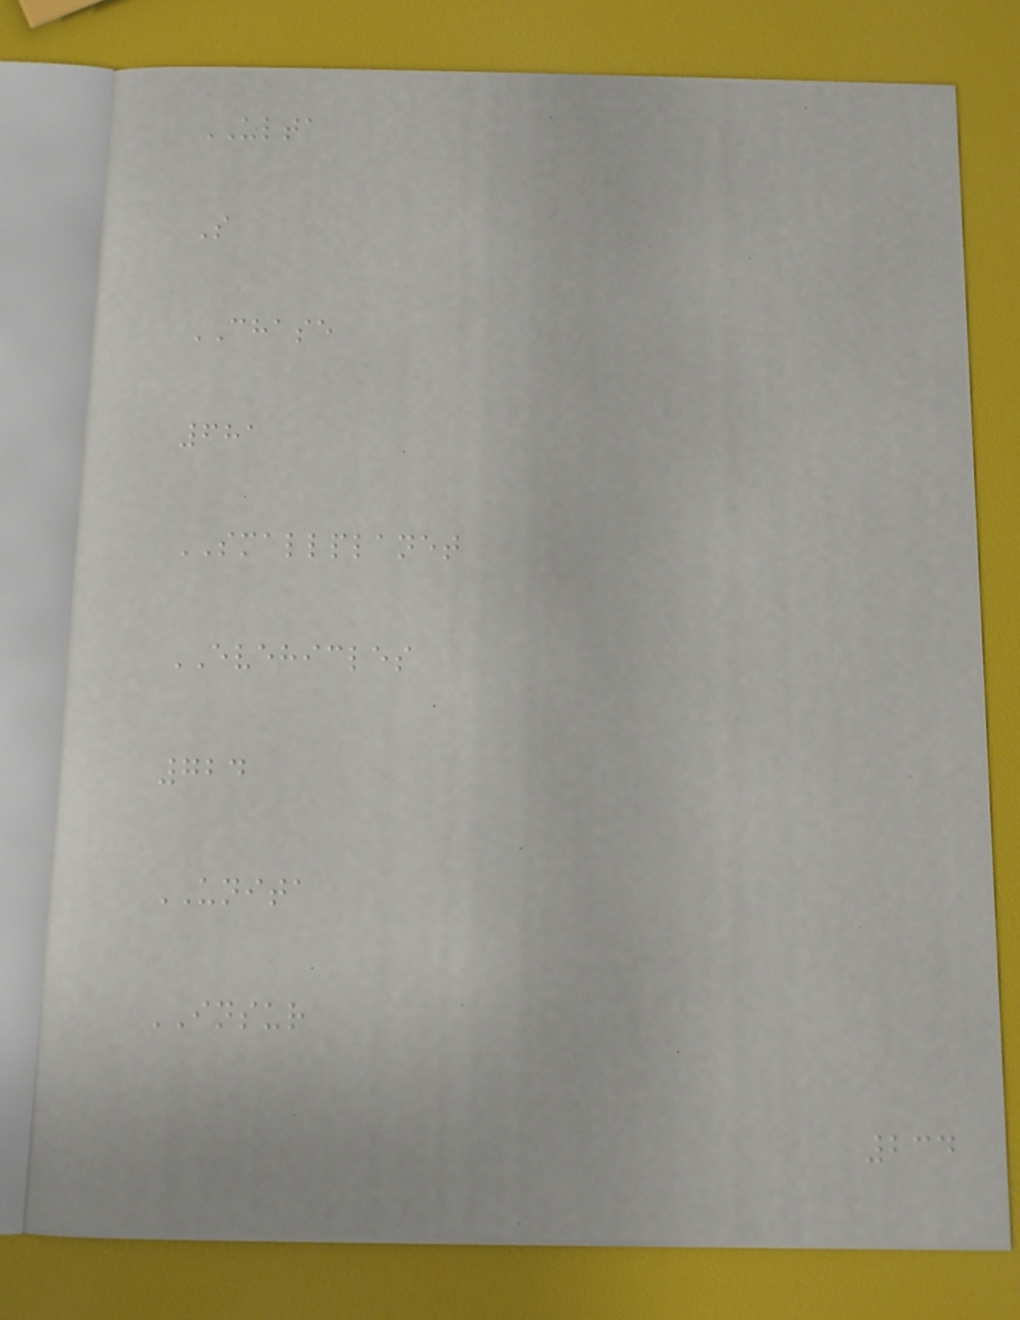ULTA
S
CHASE
681
SMALLPLANET
EVEHICLES
724
UNITA
INSUR
234
